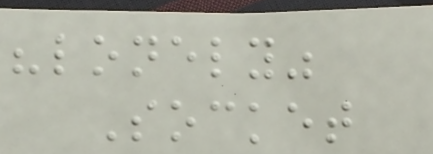"lonely"
Socket
